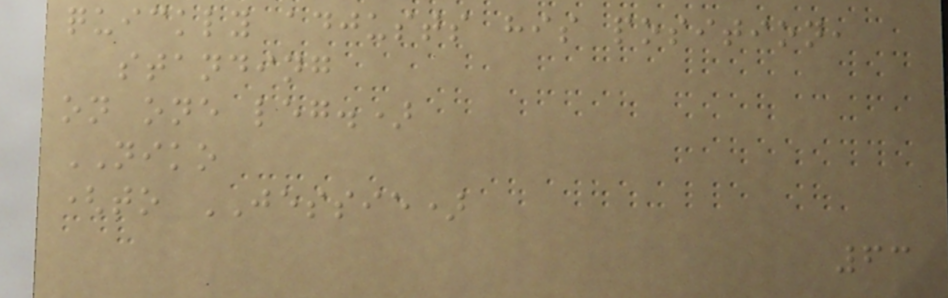quickly adjusts his position,
standing
on one leg.)
NIKO
(to JESSIE)
63
